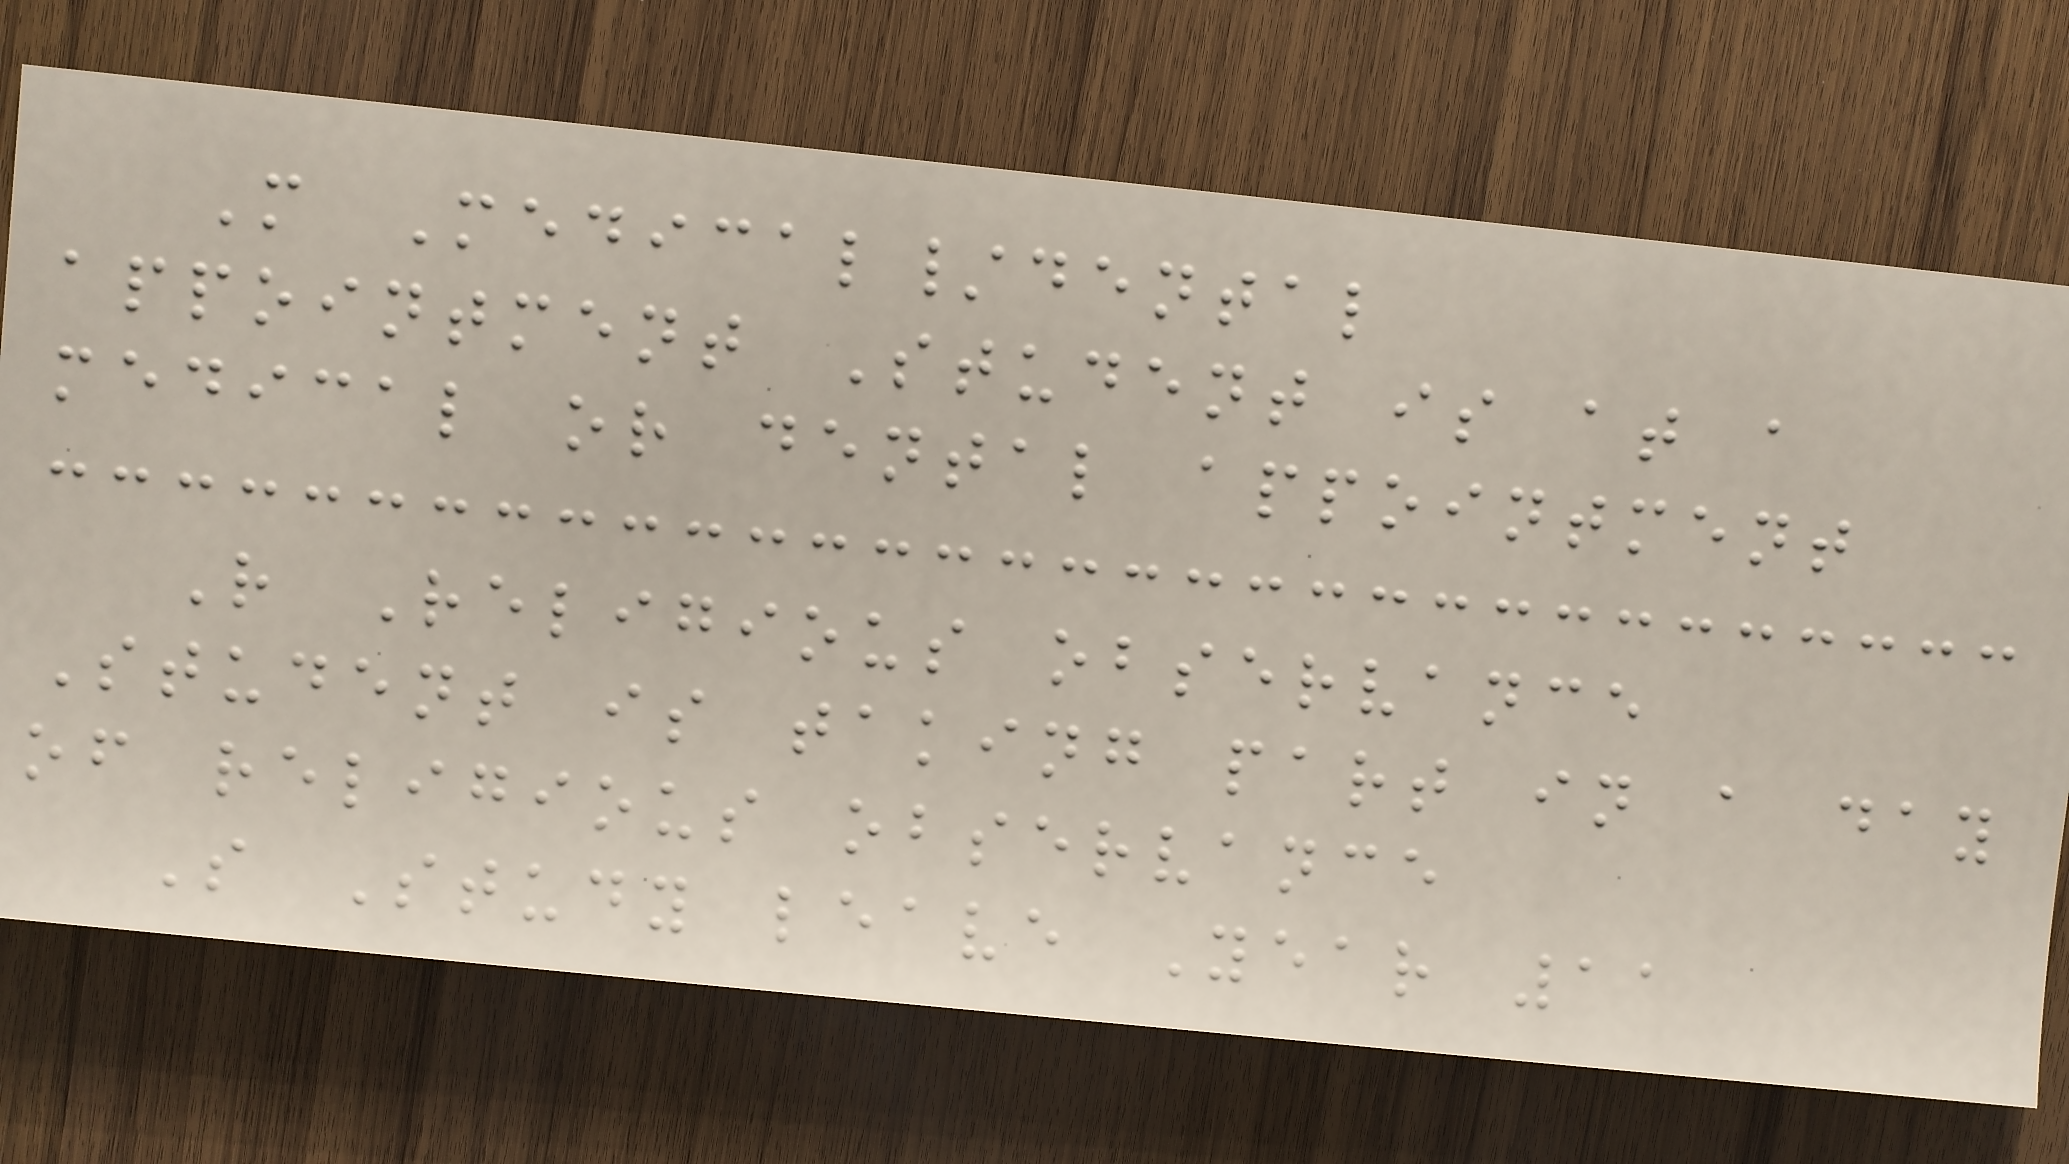M Medical/dental
appointment Student is at a
medical or dental appointment
R Religious observance
Student is taking part in a day
of religious observance
S Study leave Year 11
